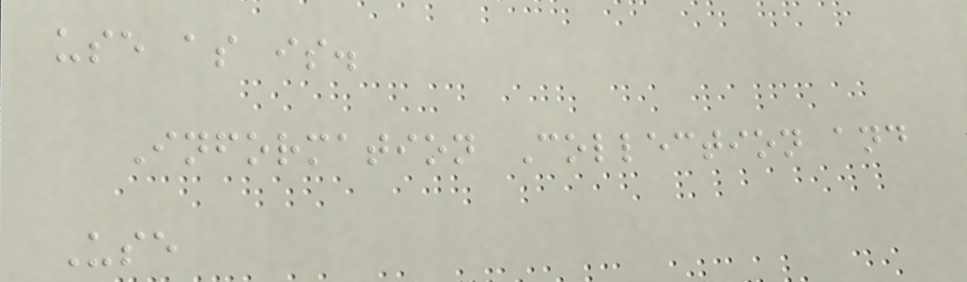use as is.
Information Collection and
Use
